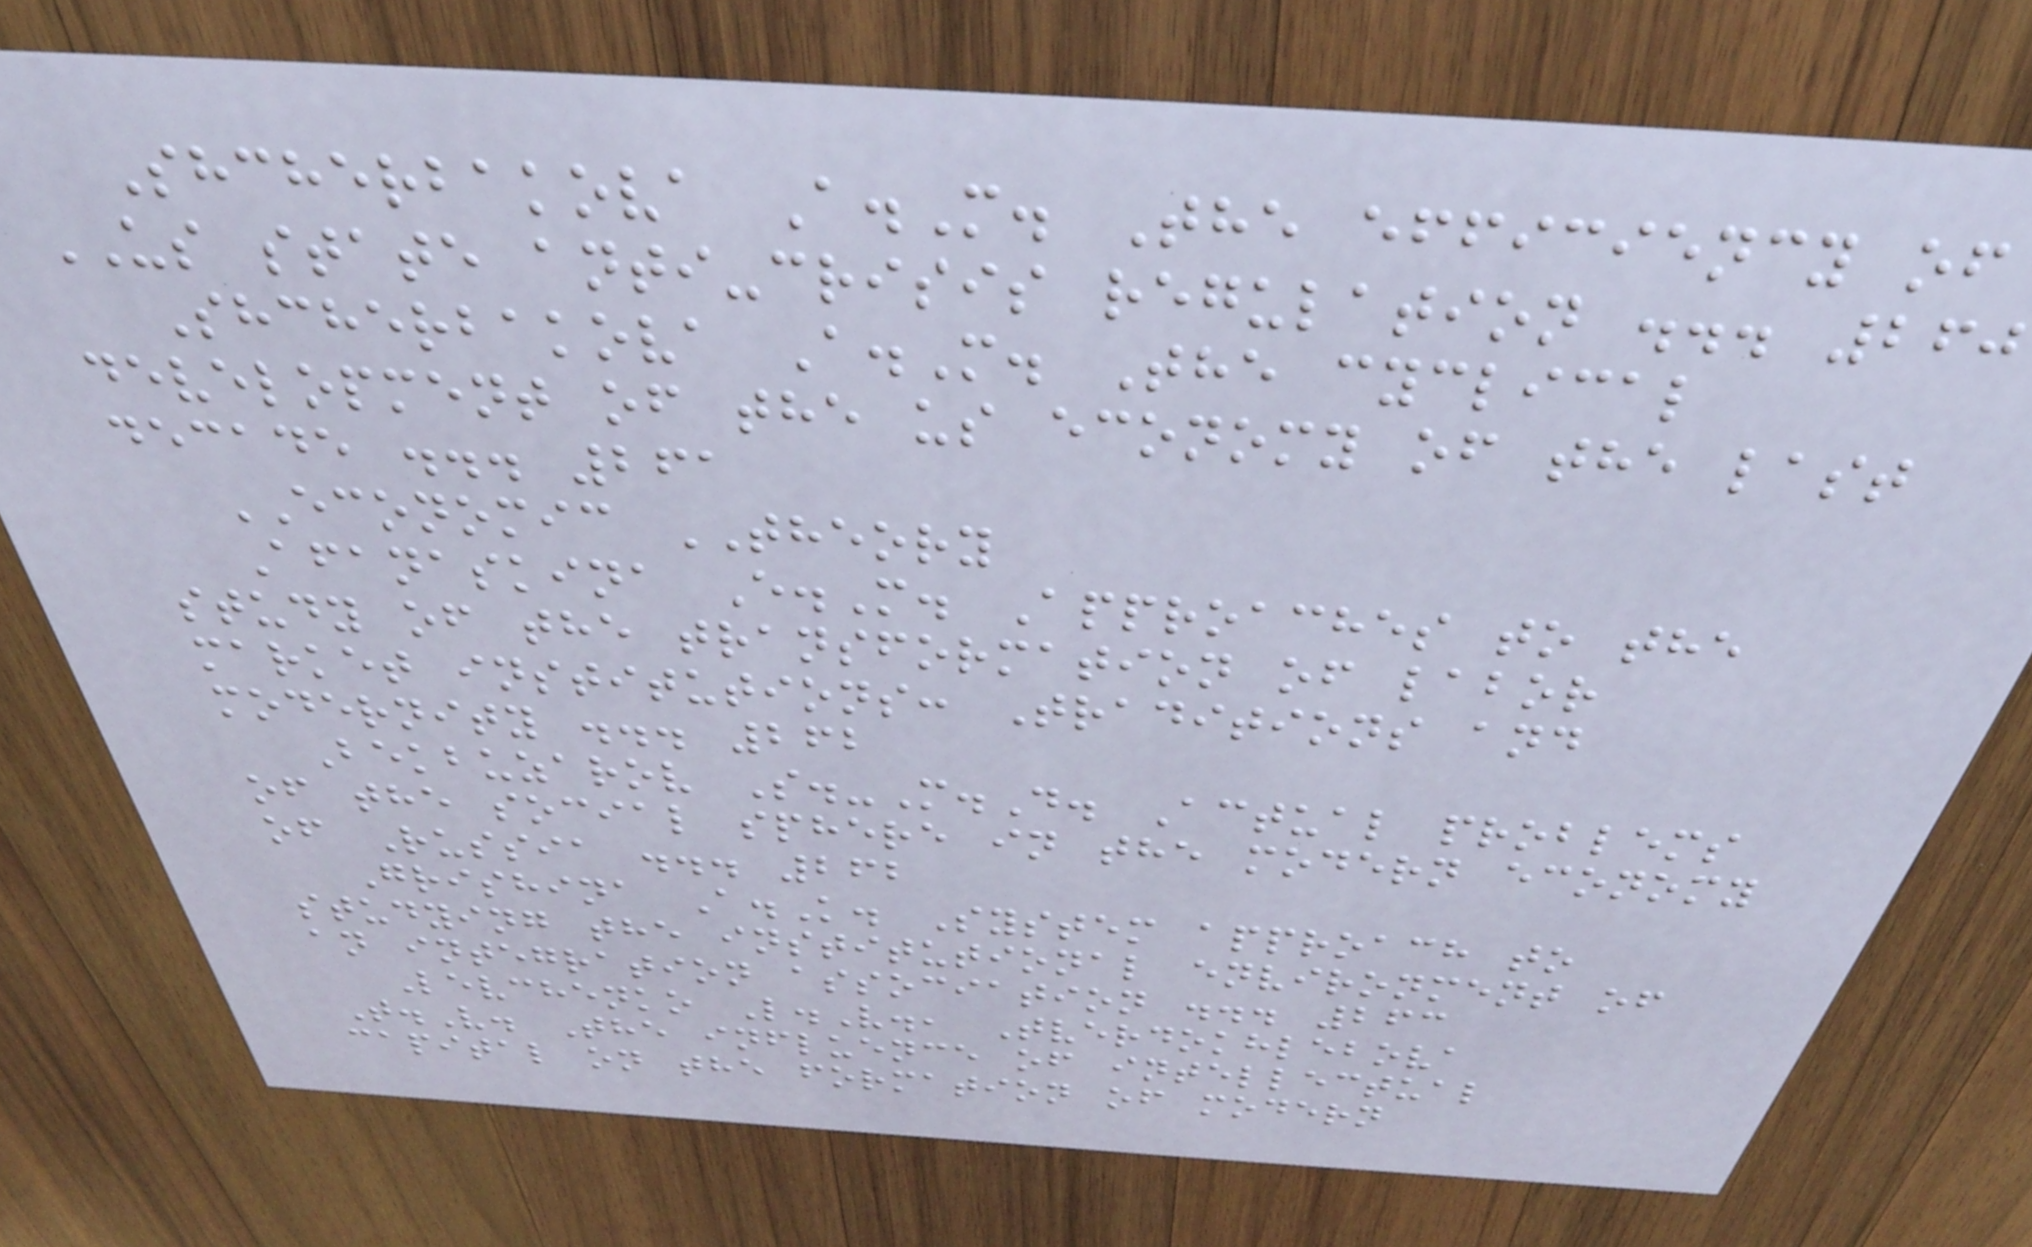Shcherbakova A.M. The efficiency of
US state anti-crisis regulation ... 260
Shcherbakova A.M. The cyclical
development of the us economy of the last
decade ... 261
ECONOMIC THEORY
Afanaskina E.M. Approaches to the
study of the transformation of labor
market institutions: Traditions and
modernity ... 262
Bekbuzarov S.-M.D. Actual problems
of the social sphere in the modern economy
of Russia ... 262
Grishina A.K. System approach to
studying the institutional environment of
an integration association ... 263
Levchenko L.V., Tverdokhlebova
T.V. The influence of intellectual
capital on the formation of modern
